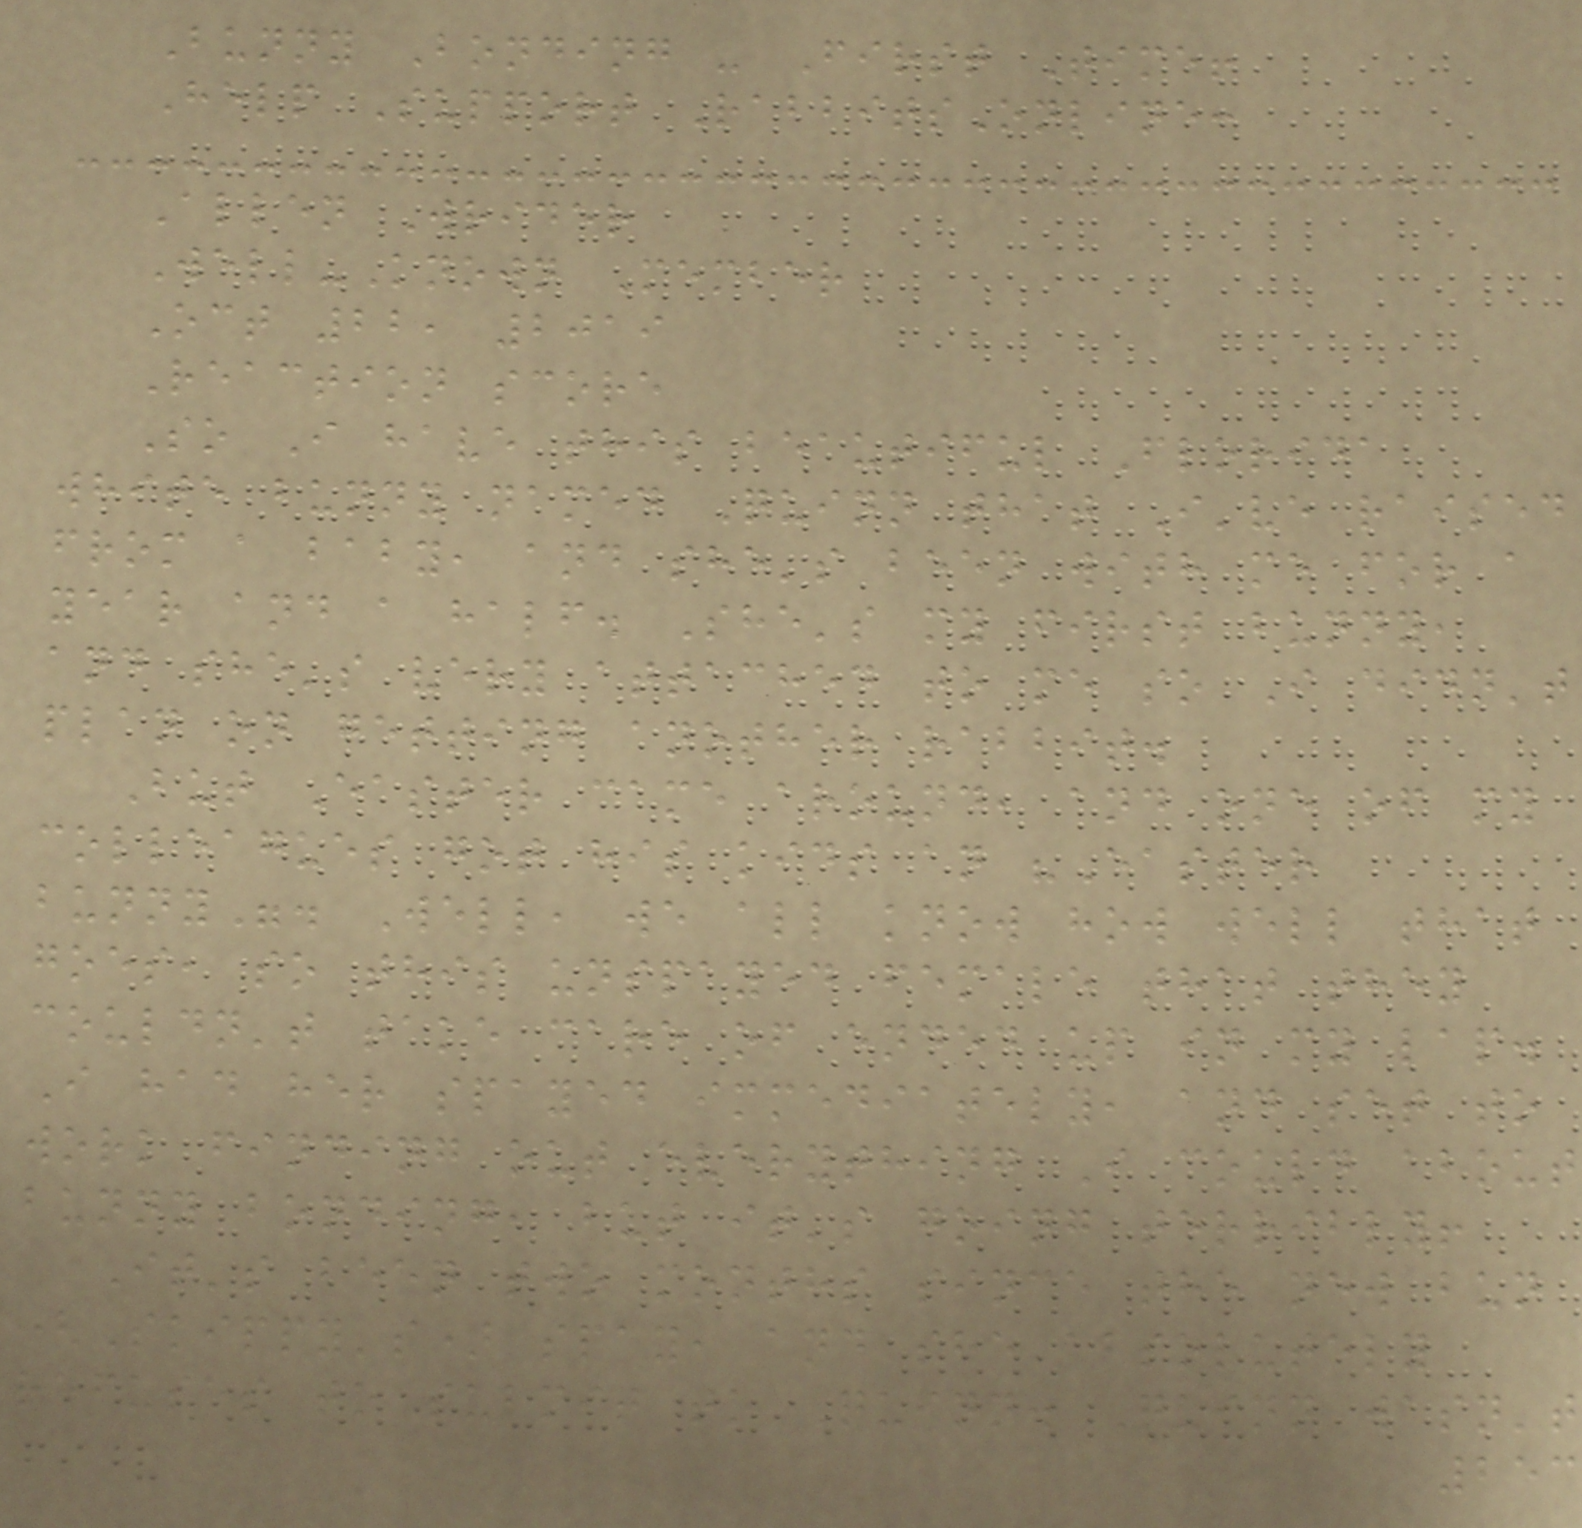Bunny Bonding - First Time!
Help Support RabbitsOnline:
Allen Wrider
Well-Known Member
Oct 22, 2019
Reaction score
So I have this beautiful Florida
white bunny named Quinn that I've raised
from a baby, and she's been with me for a
year and a half. She's my first bunny,
and she's very attached to me so I didn't
plan on getting another rabbit.
But Easter came around, and one of my
colleagues got his kids an "Easter
bunny". Well, we all know how well that
goes, so this unspayed female that they
couldn't take care of ended up in my lap.
I had her spayed immediately, and set to
work finding out everything I could about
bunny bonding, but it's going terribly!
It's been two months since the new bun
(Skippy's) spay, and she absolutely
refuses to submit to Quinn. Quinn wasn't
253
